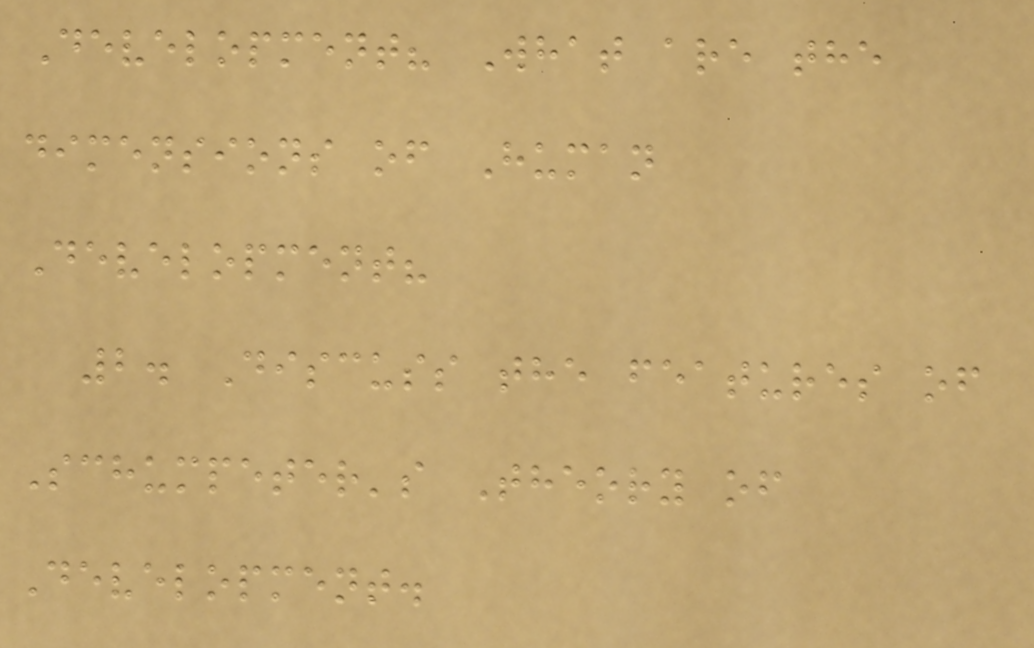Development? What are the
dimensions of Human
Development?
2. Discuss the features of
Schumpeter's Theory of
Development.
